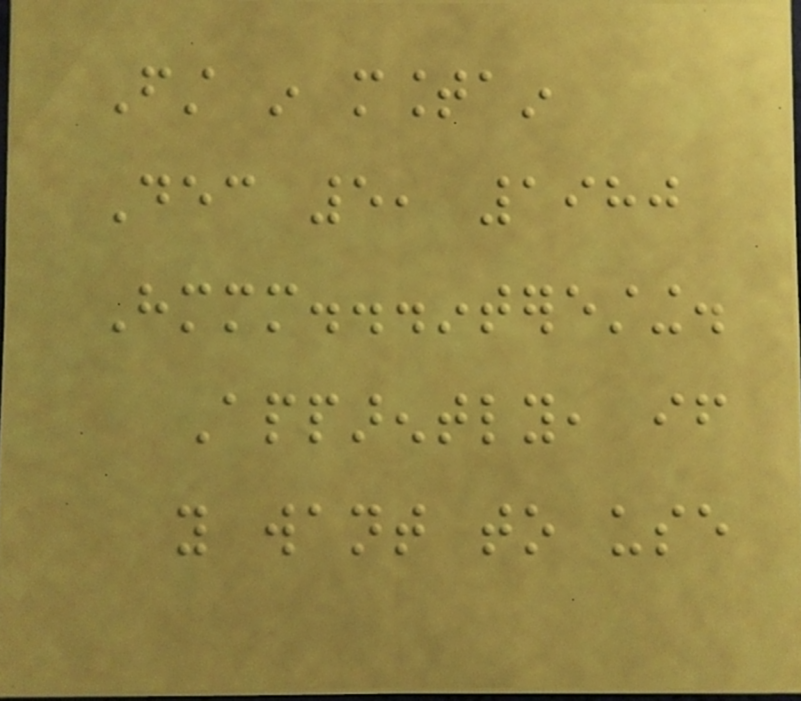First in mountain
Dec 5, 1980
Hmmm...interesting.
Apparently, if
you want to use
